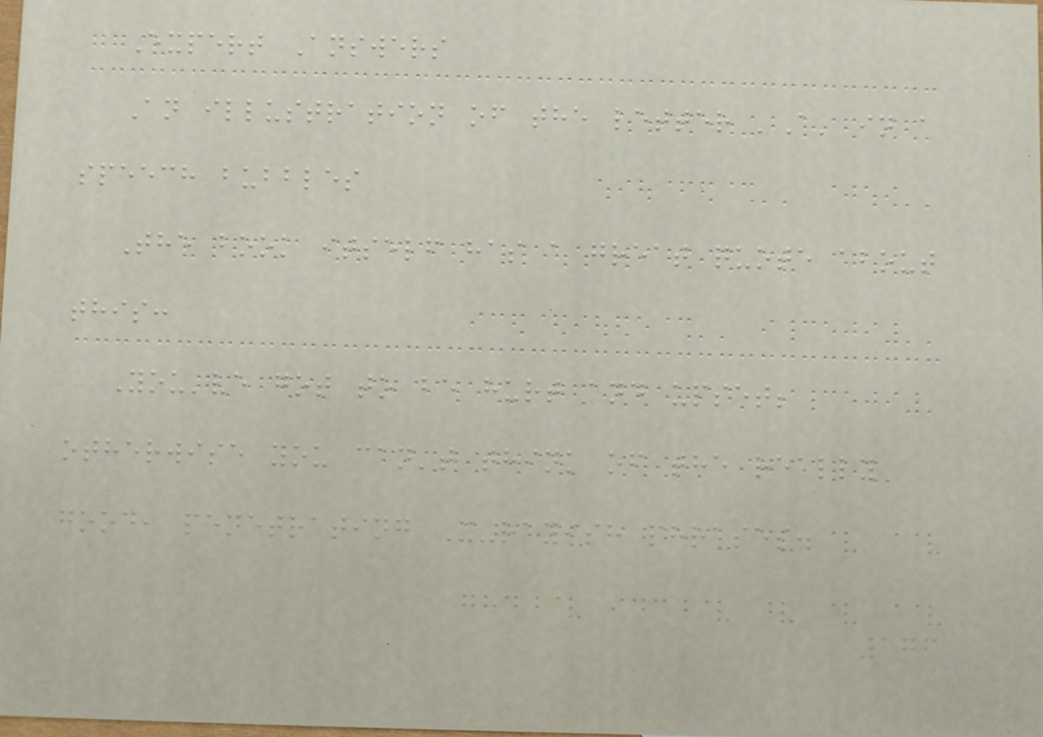Expert Answers
An illustration of the letter 'A' in a
speech bubbles
The book itself has a great quote about
this:
You've got to be hurt and upset;
otherwise you can't think of the really
good, penetrating X-rayish phrases.
176
